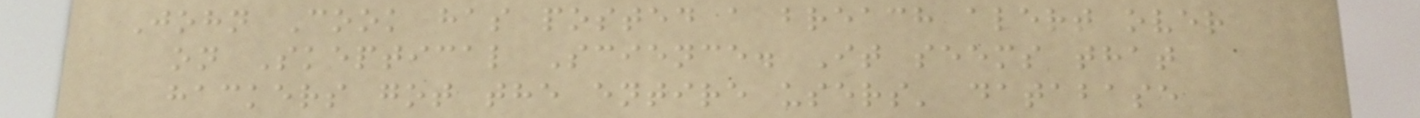John Cook has posted a breach alert over
on Skeptical Science. It seems that
hackers got the entire users' database
